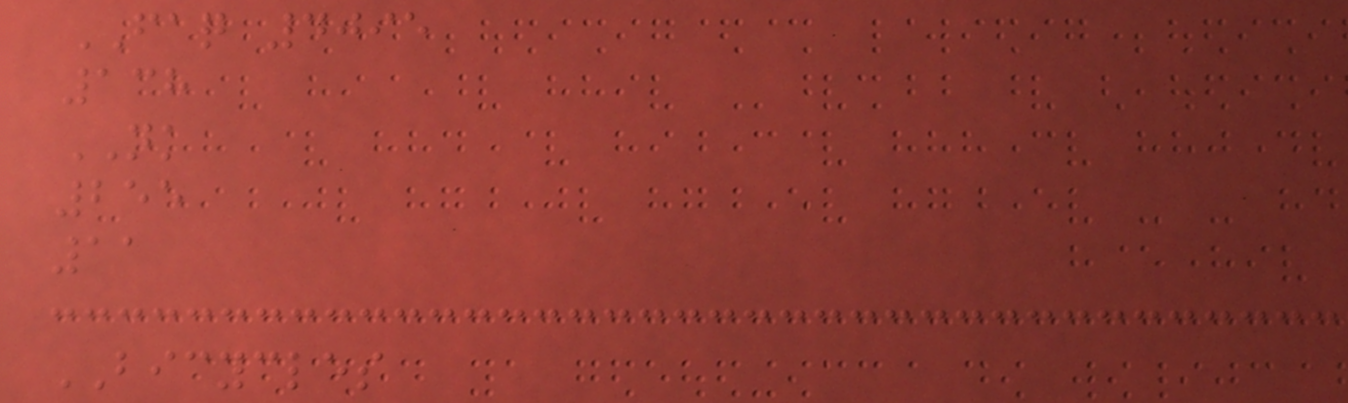FAQ 4095
138
NK
255
11
BICYCLES
